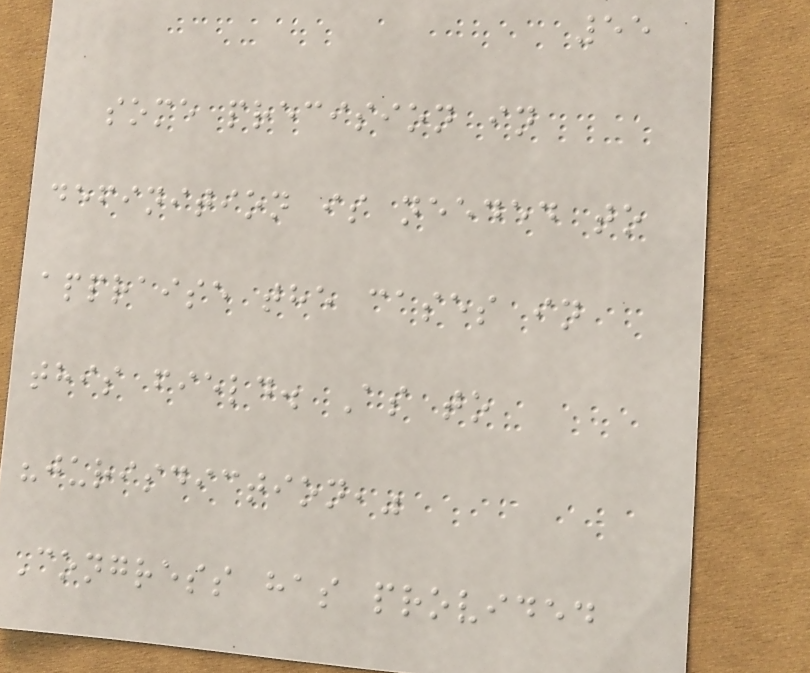55
some precision in
definition is needed to
appraise the cases in
this field. As to
"jurisdiction,"
Congress has provided
